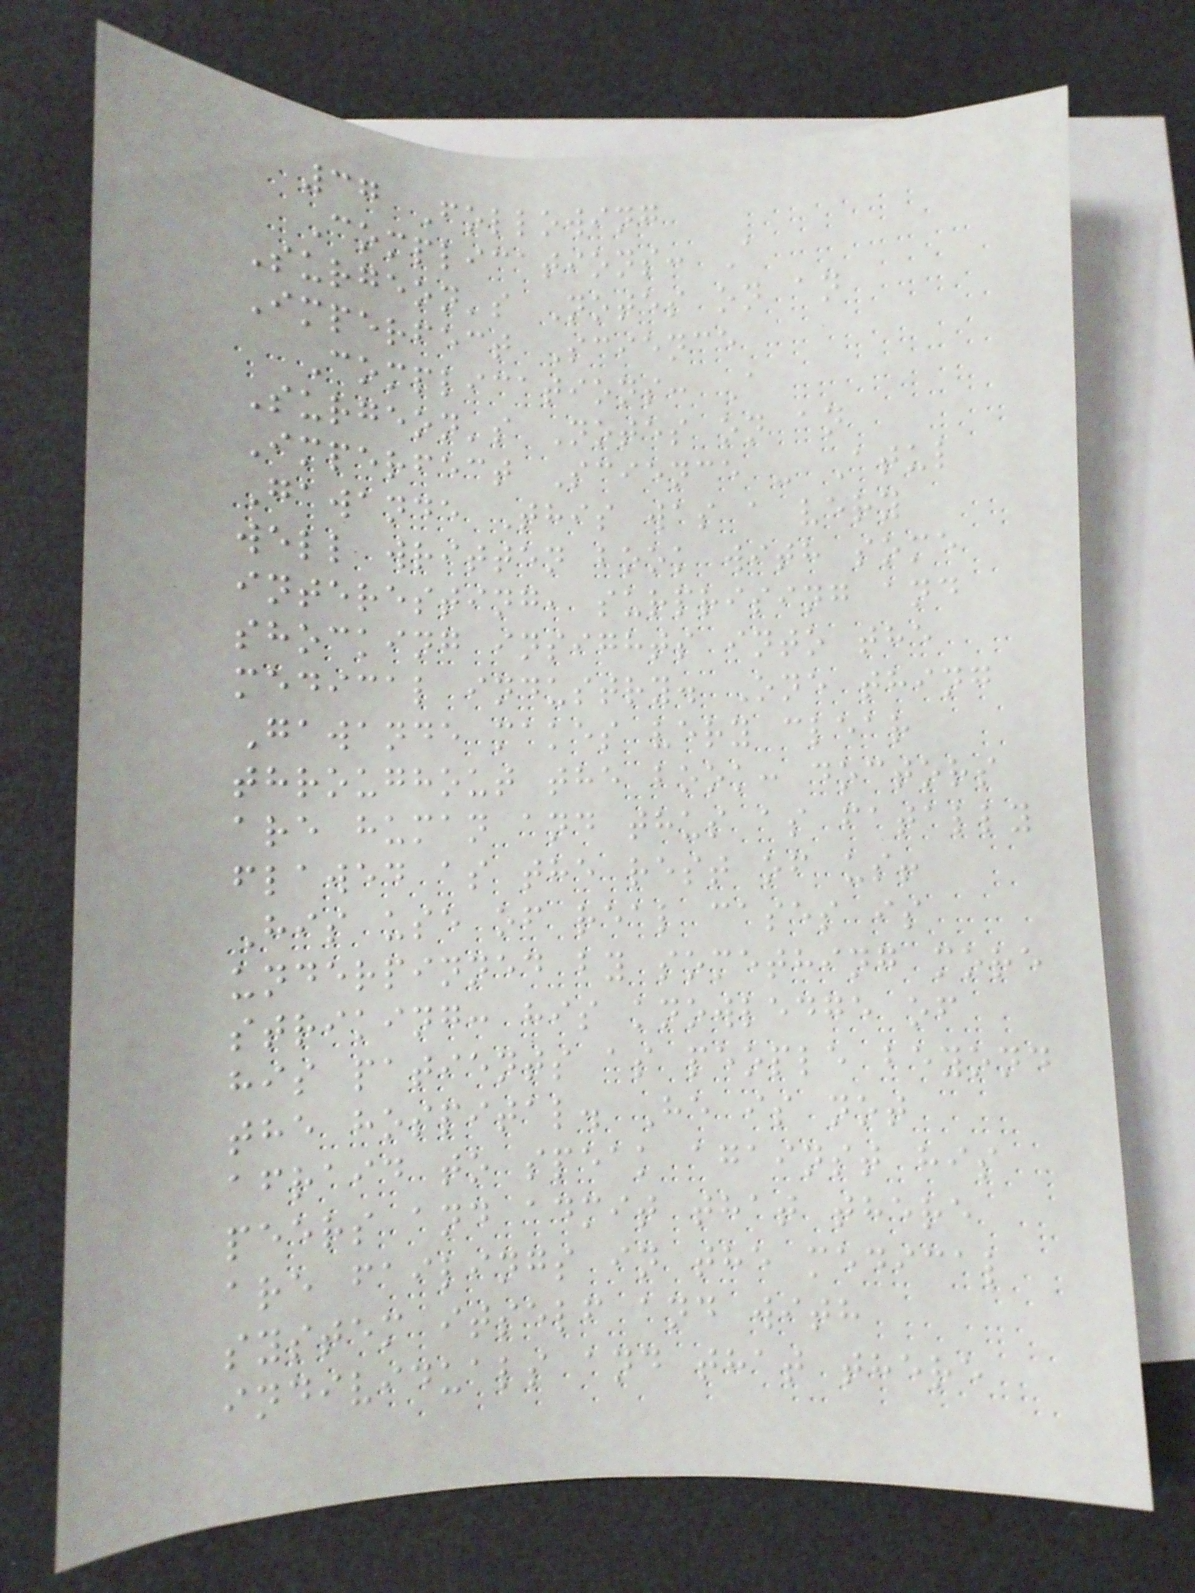37 Following
Complications: A
Surgeon's Notes on an
Imperfect Science
Complications: A
Surgeon's Notes on an
Imperfect Science - Atul
Gawande This was a very
well written book with some
interesting, surprising and
shocking insights into the
medical industry. One thing
Gawande makes very clear
throughout the book: doctors
are human and thus as fatally
flawed as the rest of us!
His use of real cases is
underpinned by something more
striking: his knowledge of
his patients as people beyond
the hospital. He is not
afraid to speak against his
peers and admit that there
are failings in the medical
system itself and with
individuals and that there
